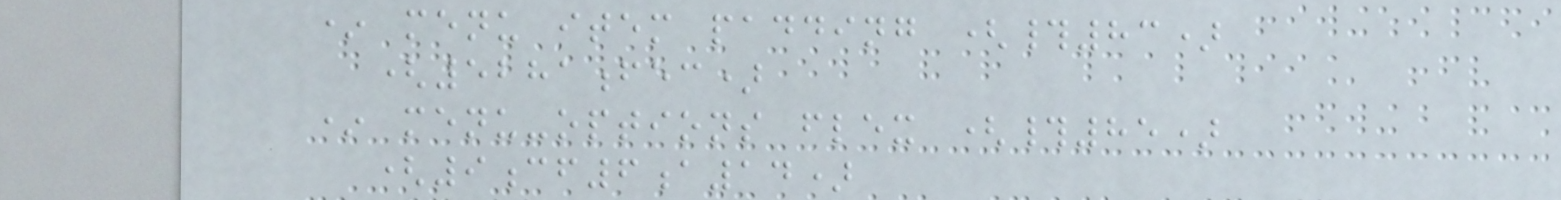* menu item padding (#83)
(5281fec)
* menu-options flex (#85)
(9cf6a14)
